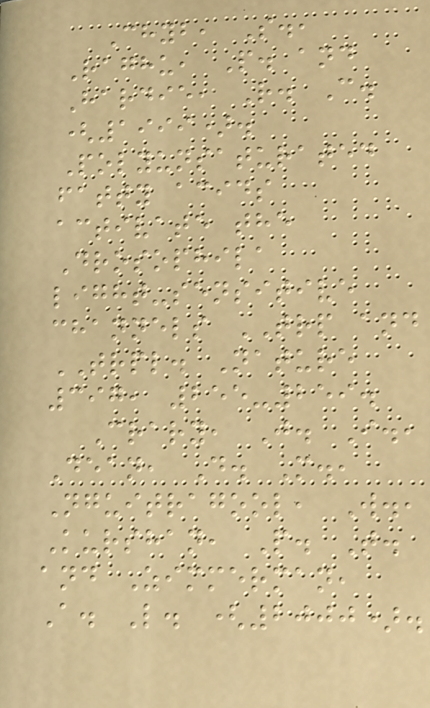Chyb, S.,
Raghu, P. and
Hardie, R. C.
(1999).
Polyunsaturated
fatty acids
activate the
Drosophila
light-sensitive
channels TRP and
TRPL. Nature
397, 255-259.
Crary, J. I.,
Dean, D. M.,
Nguitragool, W.,
Kurshan, P. T.
and Zimmerman,
A. L. (2000).
